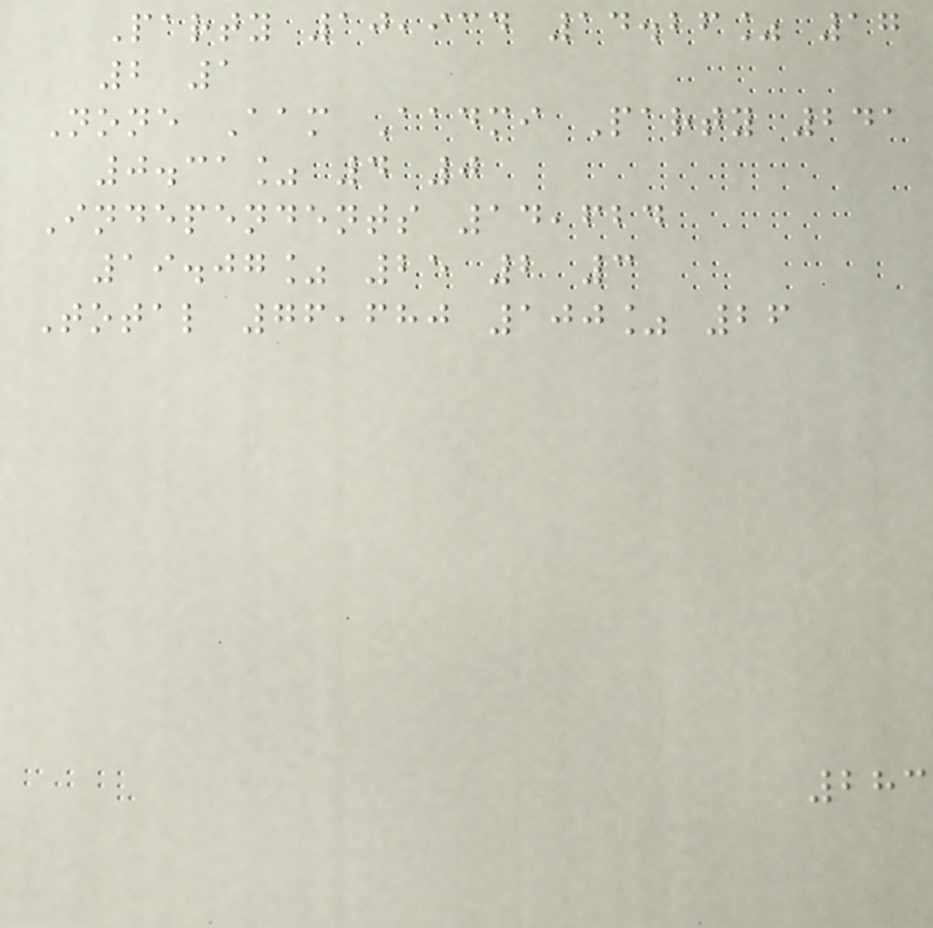Party 10,934 14.26% 17
2 1
None Aam Aadmi Party 241
0.31% 4 0
Independents 14,624
19.07% 25 2 3
Total 76,680 100% 26
283
